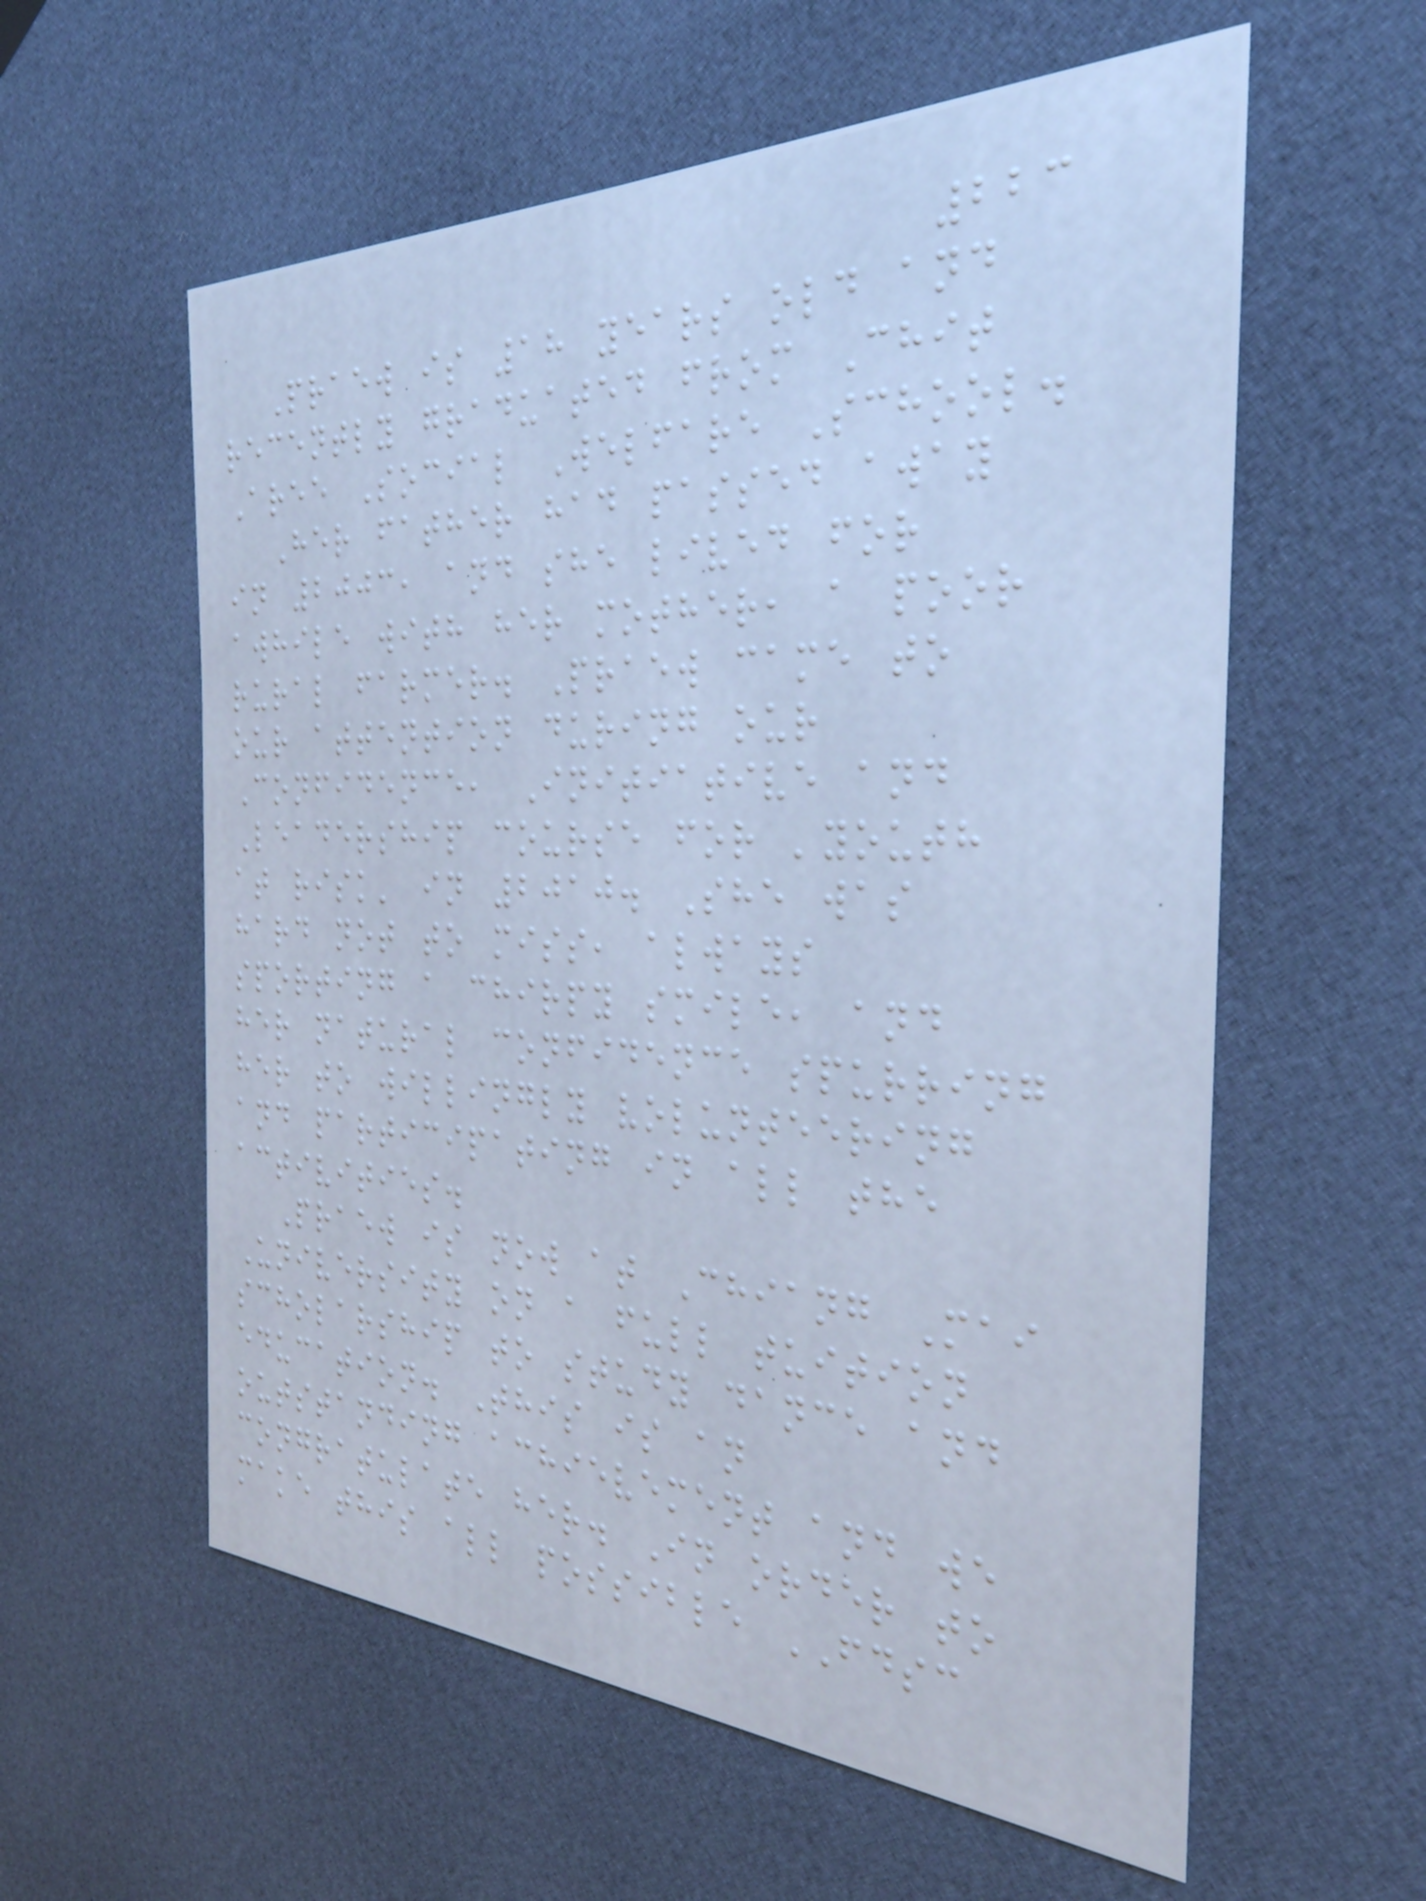223
Praew is 18 years old and
recently graduated from Chit
Aree Social Welfare School.
Her father had passed away
in 2003, and she lived for
awhile with her mother, a poor
rural farmer. Praew came to
our attention during our
Confidence, Initiative and
Leadership course for 'youth
at risk' in 2010. She was
hard not to miss, always
sporting a chirpy smile, and
her natural confidence spurring
her to willingly volunteering
and participating in all the
activities.
Praew is now at Chiang Mai
University on a full tuition
scholarship to study dance and
education. This is an
outstanding achievement and we
congratulate her. In order to
make this all possible FDSC
